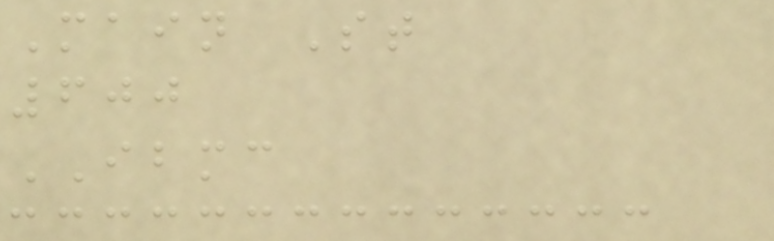Main St
600
IBMC
